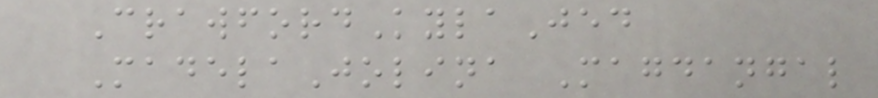CrawfordKylaJed
MadelaJolina Magdangal
